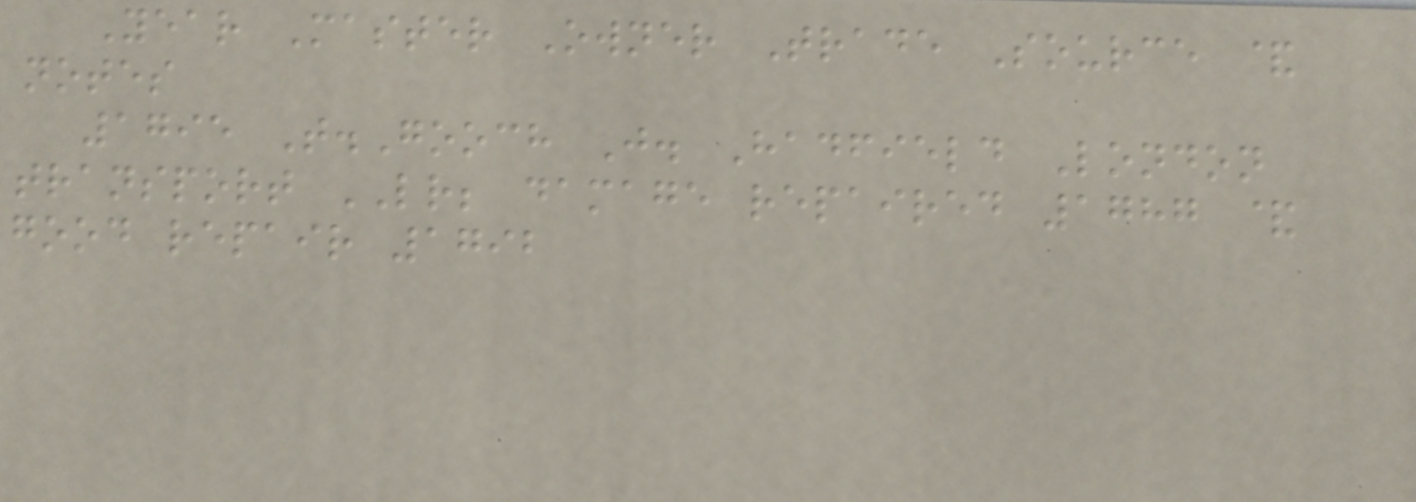Year Master Owner Trade Source &
notes
1795 T.Gooch J. Hadfield London
transport LR; damage repaired 1787 &
good repair 1792
